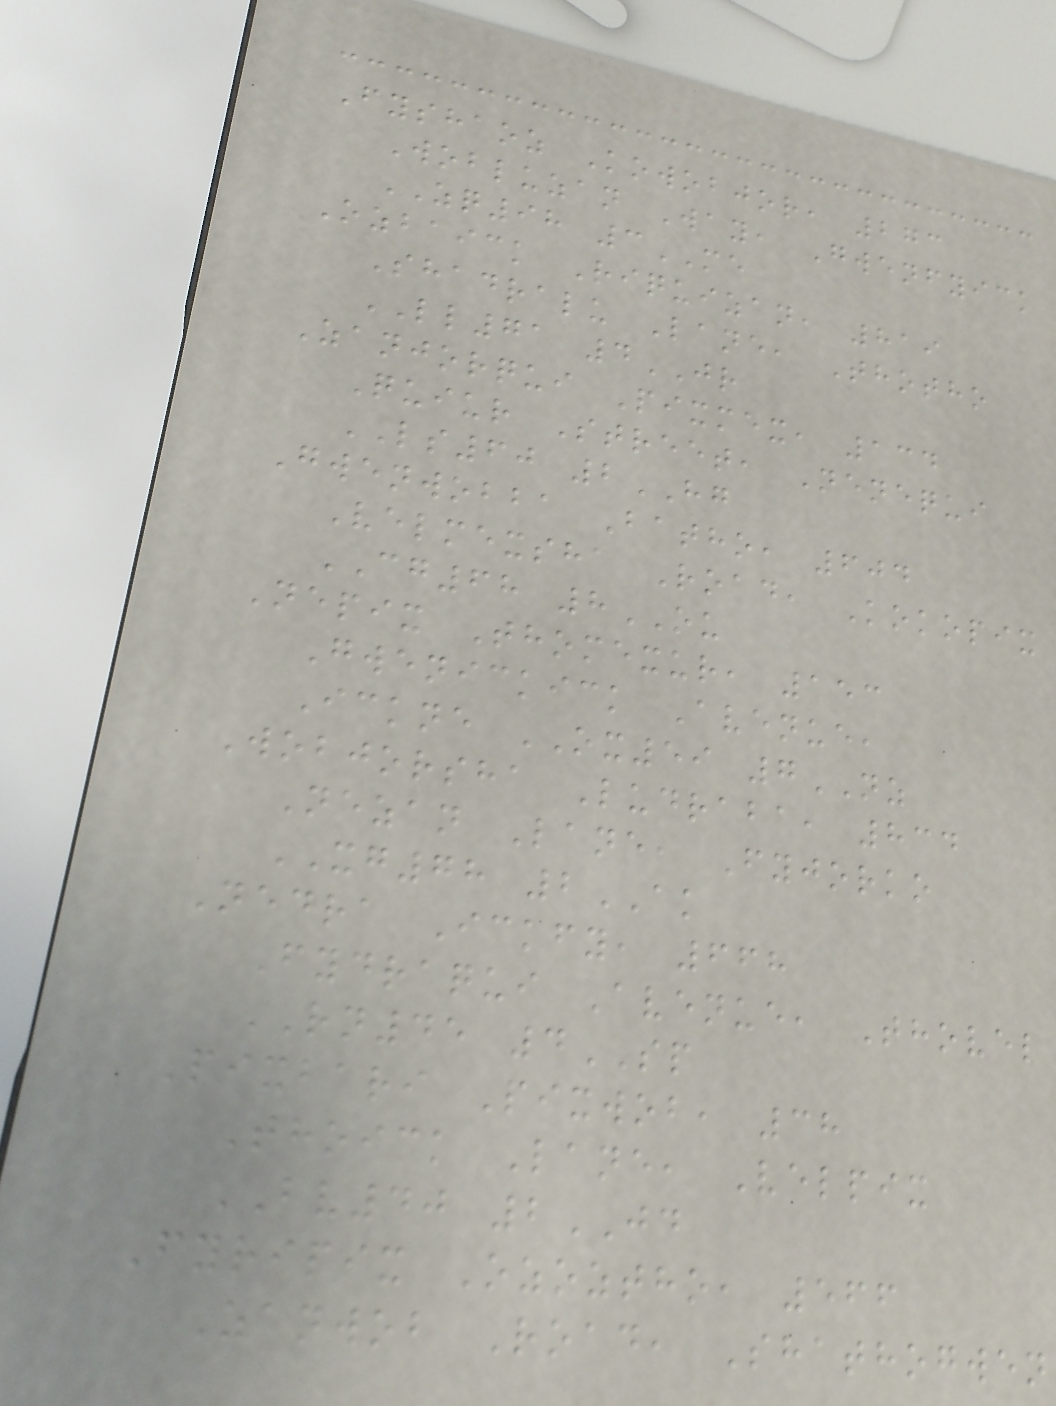Fyshaoz Kowobjor, 273
Wobluzan Way, Gwenfyick
ZQ98 3ME
Ozbaick Riquizan, 819
Shadralu Lane, Thotho
LL71 4JR
Zanjorqui Pixmex, 134
Quiur Street, Nenequi
LS60 2HG
Gwenwobba Batho, 604
Velmexsha Road, Kokopix
CG68 8OU
Nepix Thomexur, 153
Gwenickick Avenue,
Ickne OX59 7NZ
Wobjorsha Ludraba, 834
Nezan Lane, Fyjorko
XG78 2AK
Nedra Ickfy, 668
Fydraqui Avenue, Thovel
RN45 4SP
Pixbari Pixwob, 38
Thoick Lane, Velpix
BV40 2JD
Fyripix Ozoztho, 566
Zanwob Road, Shathogwen
